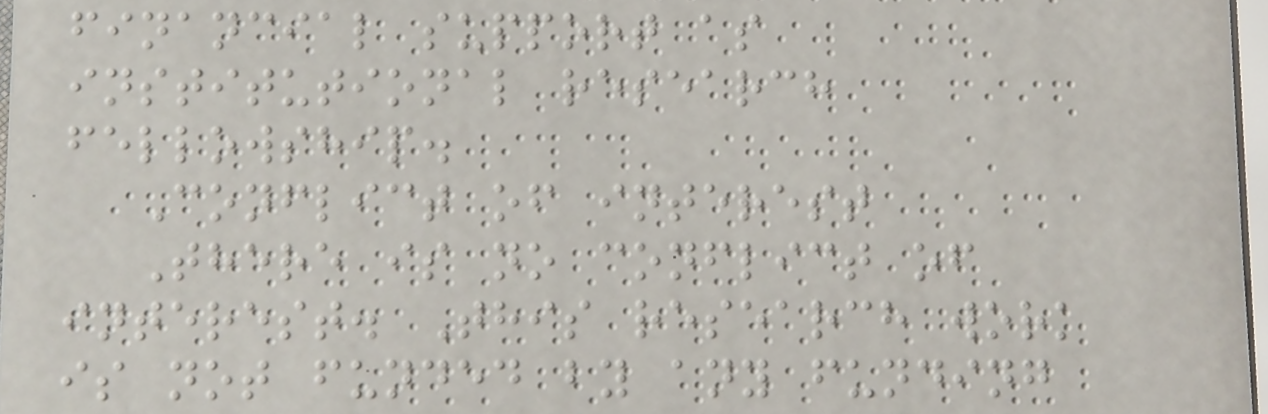financial support as
institutional research
fellowship.
Conflict of interest
There is no conflict of
interest. This research work
is not funded by any funding
